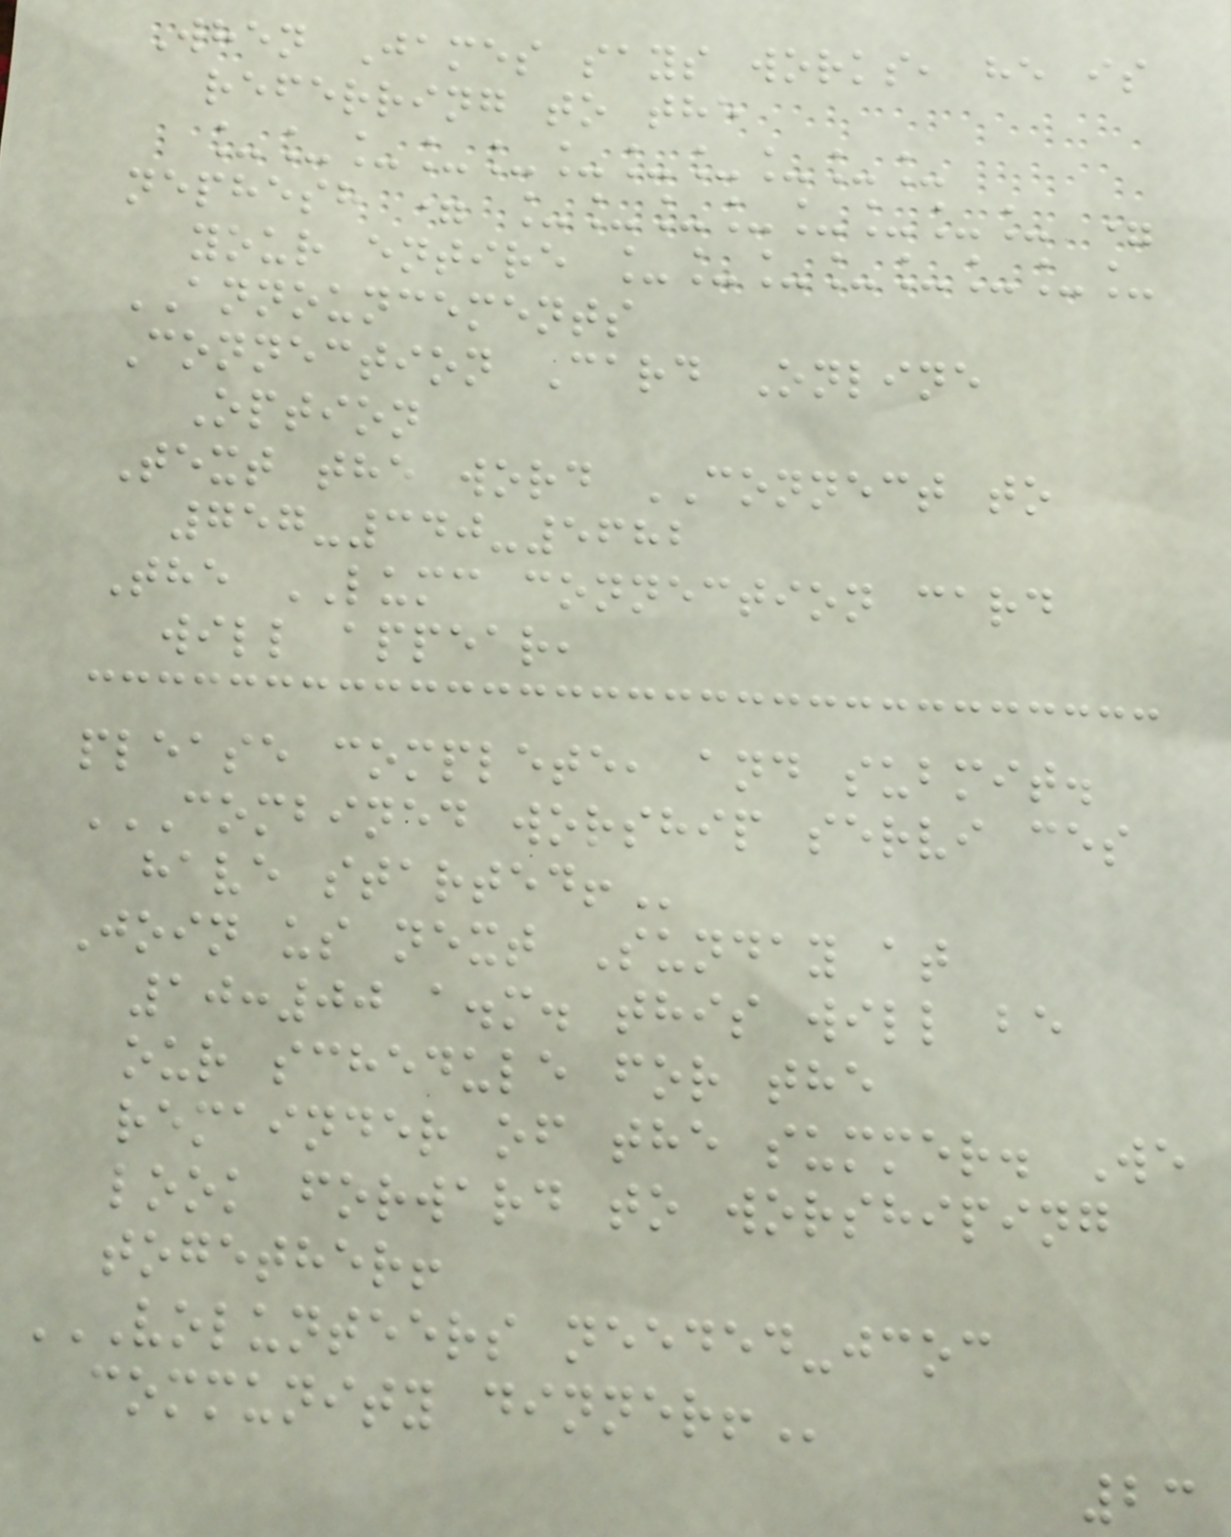When James says works, he is
referring to the
___________
nephesh = ________ =
your entire ________
ANNOUNCEMENTS
Connection Card Online
Option
Text the word CONNECT to
757-340-5682
The LUMC connection card
will appear,
please complete, and submit.
COMBINED WORSHIP SERVI CES
HAVE STARTED!
Join us next Sunday at
10:00 a.m. this will be
our schedule for the
remainder of the summer. We
look forward to worshiping
together!
VOLUNTEERS NEEDED-JCOC
COMMUNITY DINNER!
23
